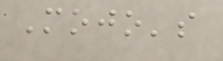Mojo's
